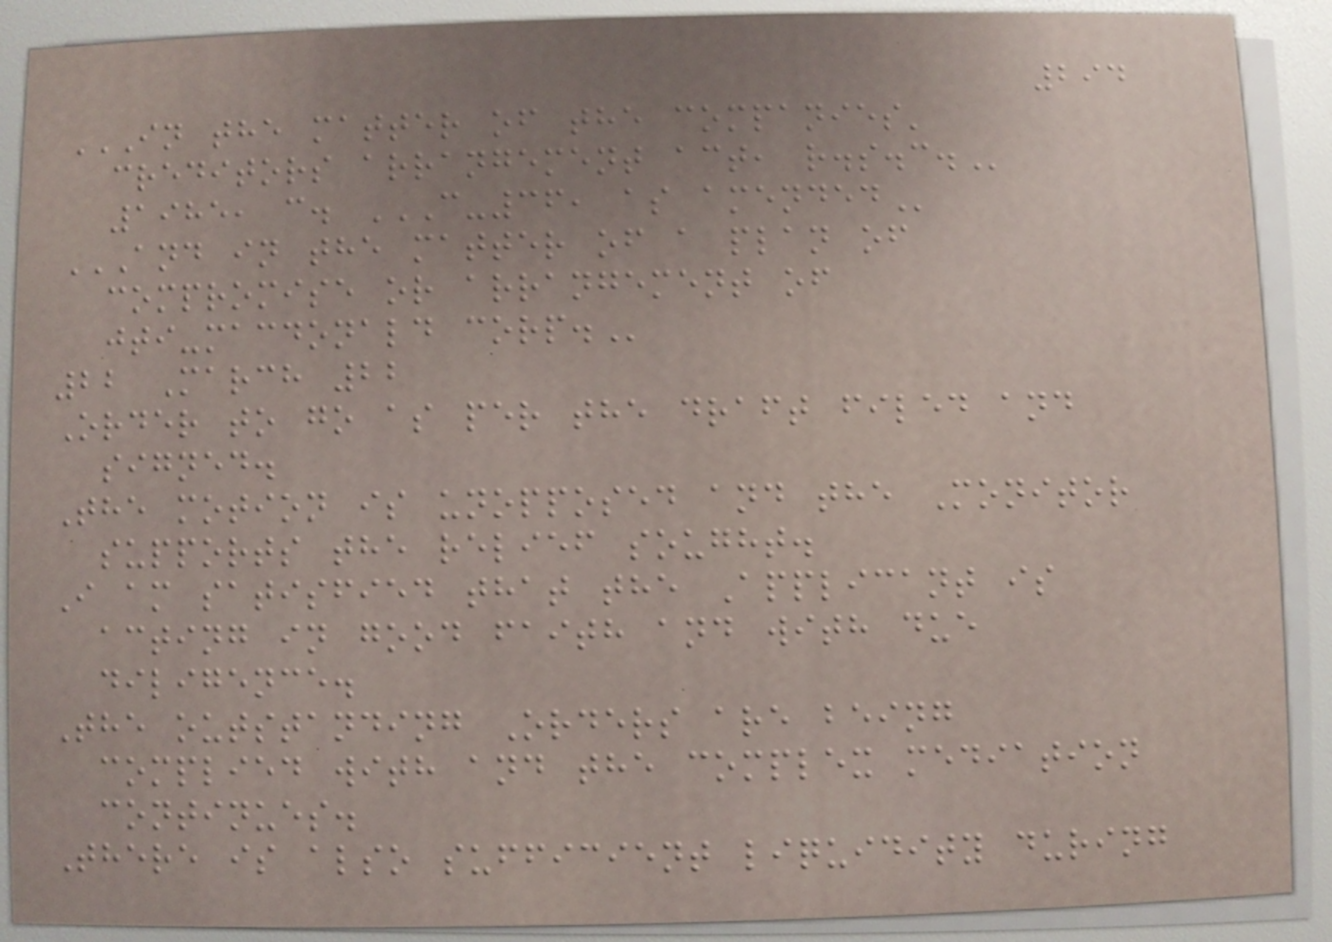294
IN THE MATTER OF THE COMPANIES'
CREDITORS ARRANGEMENT ACT, R.S.C.
1985, c. C-36, AS AMENDED
AND IN THE MATTER OF A PLAN OF
COMPROMISE OR ARRANGEMENT OF
JTI-MACDONALD CORP.
22 March 22
Order to go as per the draft filed and
signed.
The motion is unopposed and the Monitor
supports the relief sought.
I am satisfied that the Applicant is
acting in good faith and with due
diligence.
The outstanding Orders are being
complied with and the complex mediation
continues.
There is also sufficient liquidity during
